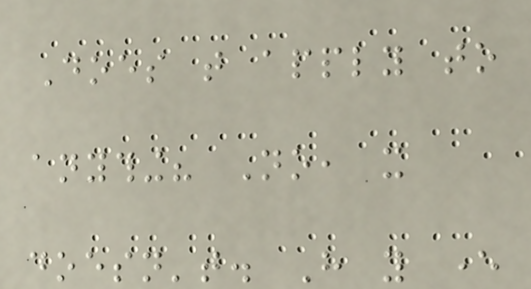Does that apply to
anything? No, it
doesn't. Have you ever
